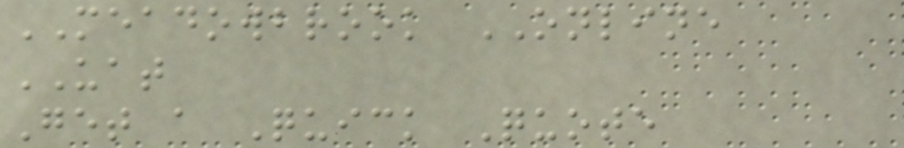MEADOWBROOK ONLINE
UAT
Get a Quick Quote
